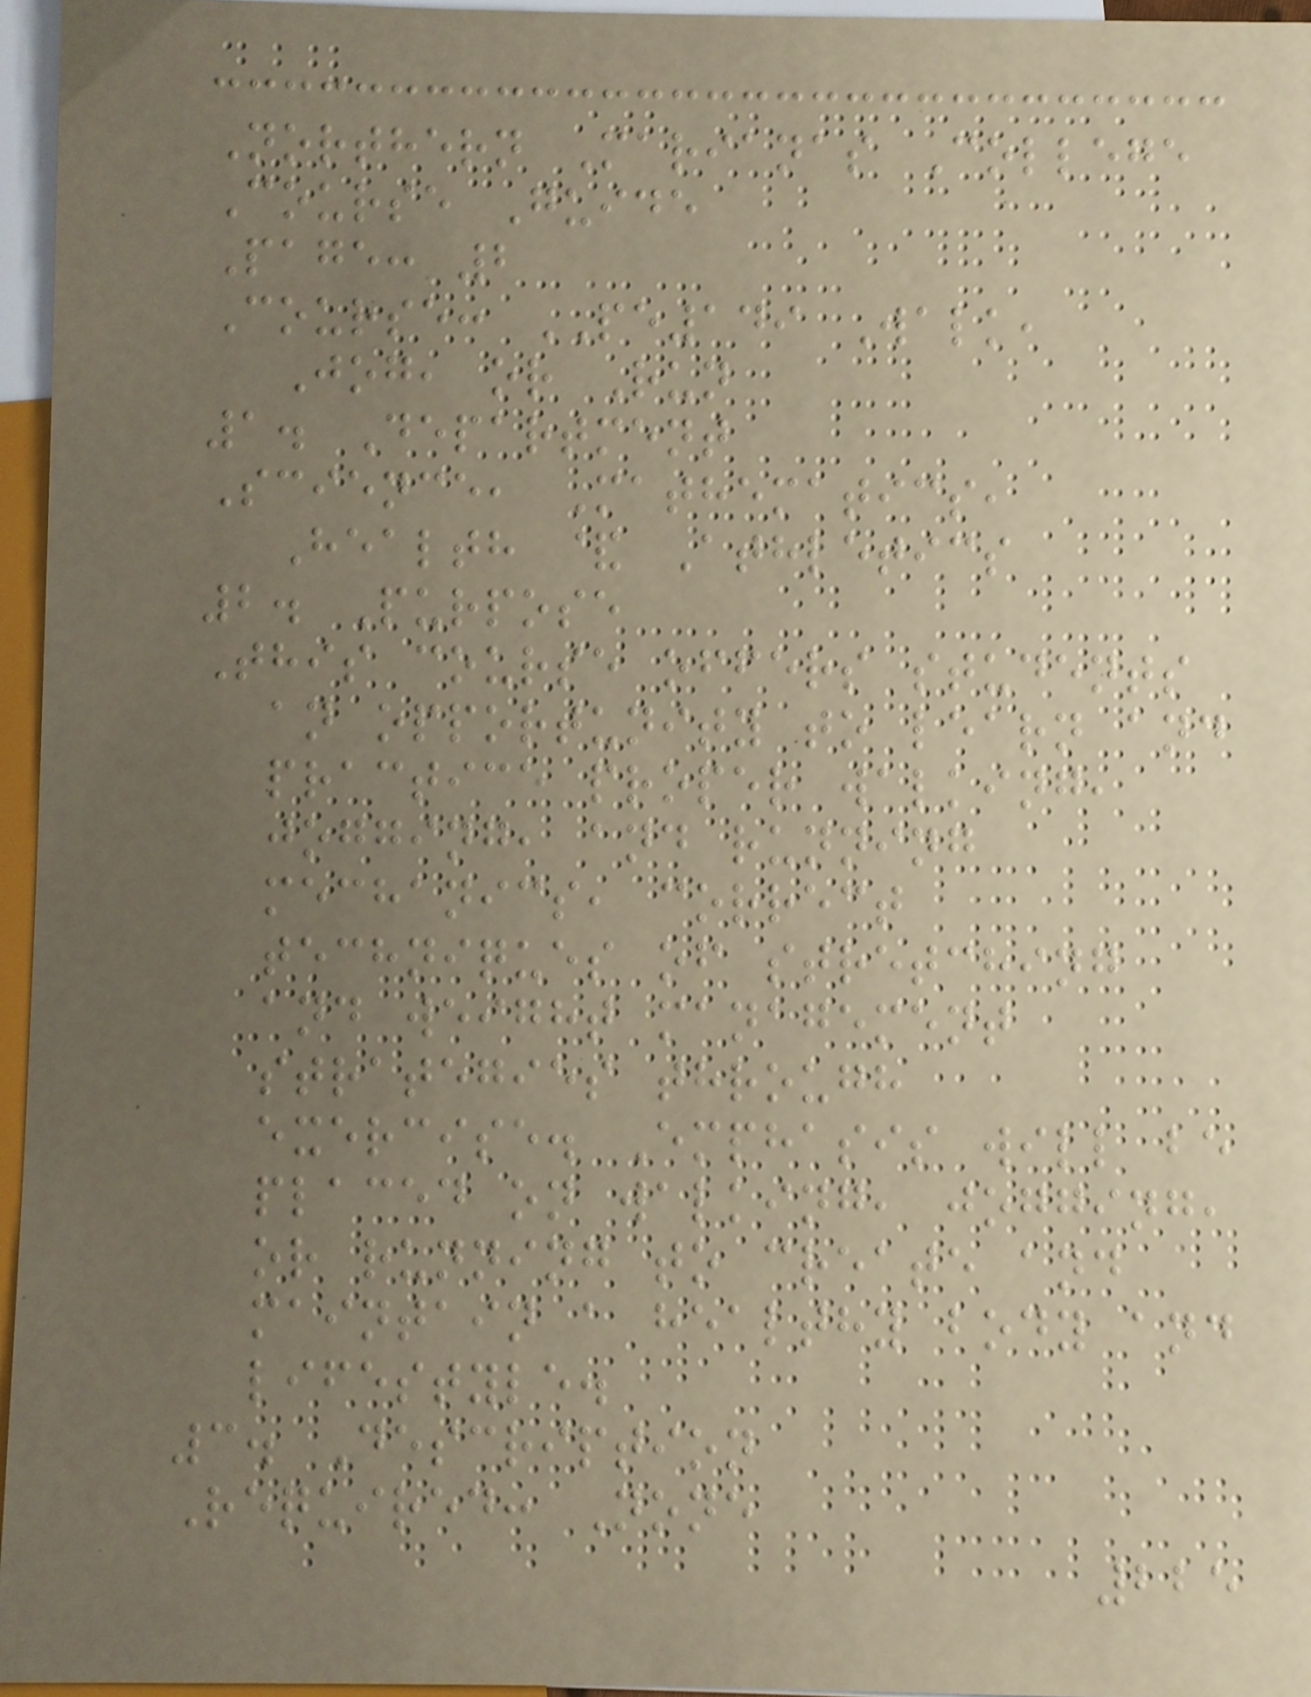Northern Marianas College
Course Guide
Page: 2
Course: PE149 Walk,
Jog, or Run
1. Department
Science, Mathematics,
Health & Athletics
2. Purpose
This course offers students
an opportunity to learn and
practice proper walking,
jogging, and running
mechanics, correct
techniques of stretching
and weight management
strategies through
exercise. Emphasis will be
placed on walking, jogging,
or running to create and
maintain a healthy body and
lifestyle.
3. Description
Required: None
225
